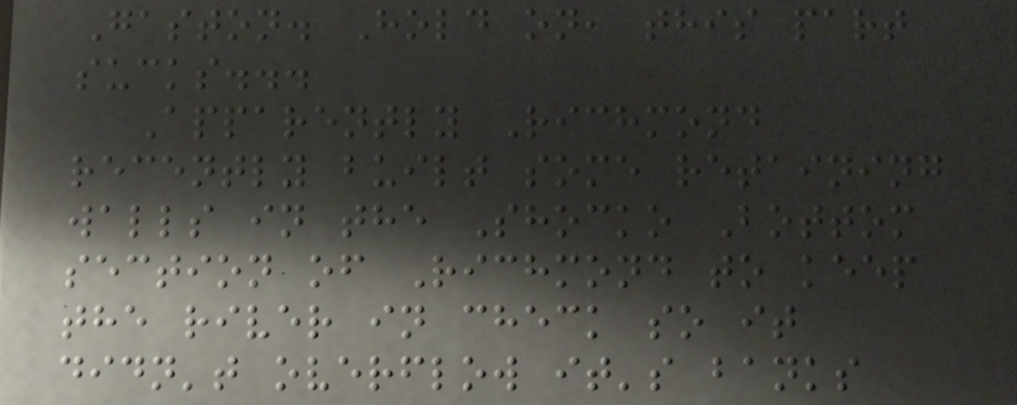Gaston. Hold on, this part
sucks...
Apparently Richmond
recently built some retaining
walls in the Shocko Bottom
section of Richmond to keep
the river in check so it
didn't overflow it's banks
